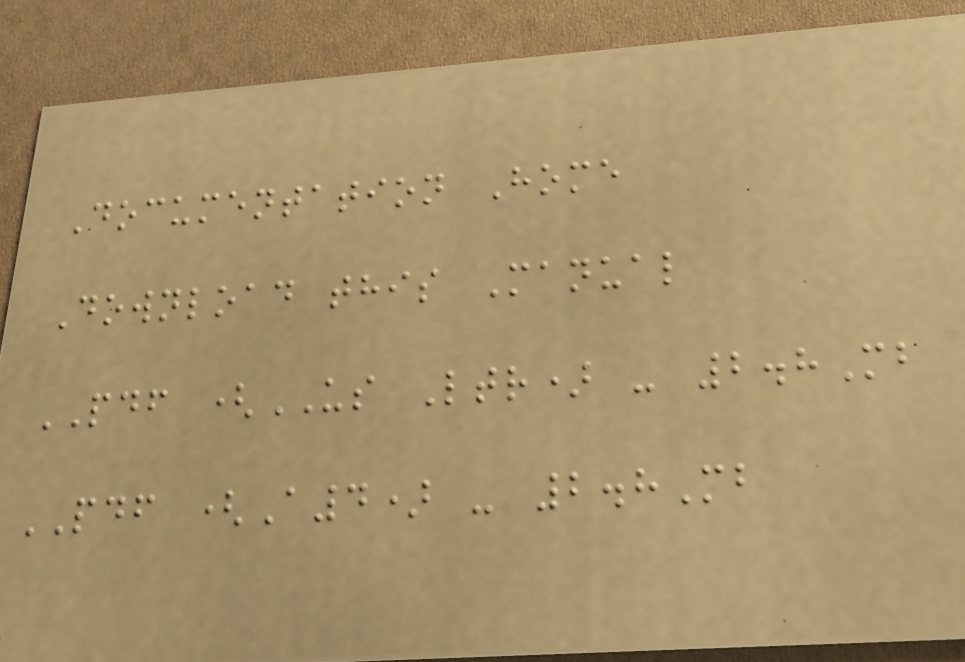Documentation Home
Download this Manual
PDF (US Ltr) - 2.8Mb
PDF (A4) - 2.8Mb
